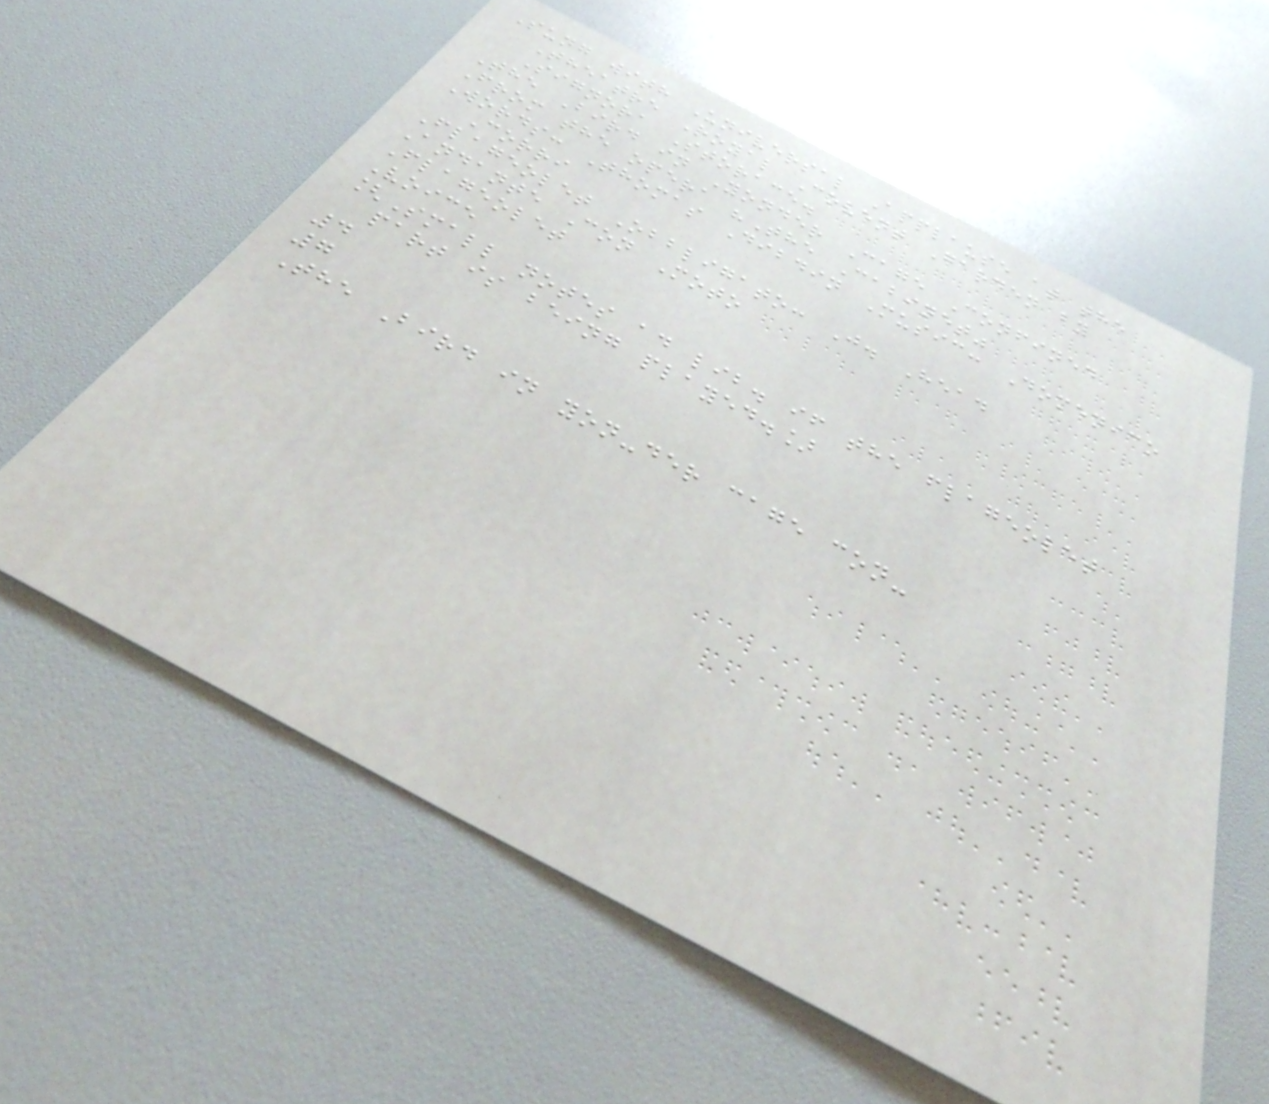Sung with Universal Applause at the
Theatre Royal Covent Garden by
Signora Storace.
The Bird in Yonder Cage Confined
From the opera "The Cabinet"
Words: Thomas Dibdin Music: Domenico
Corri
Flageolet Obbligato: J. Head
Andante Con Moto
Flageolet
Voice
[Small notes ad lib. if the flageolet
part is being played.]
4
7
The Bird in yon-der cage con-
